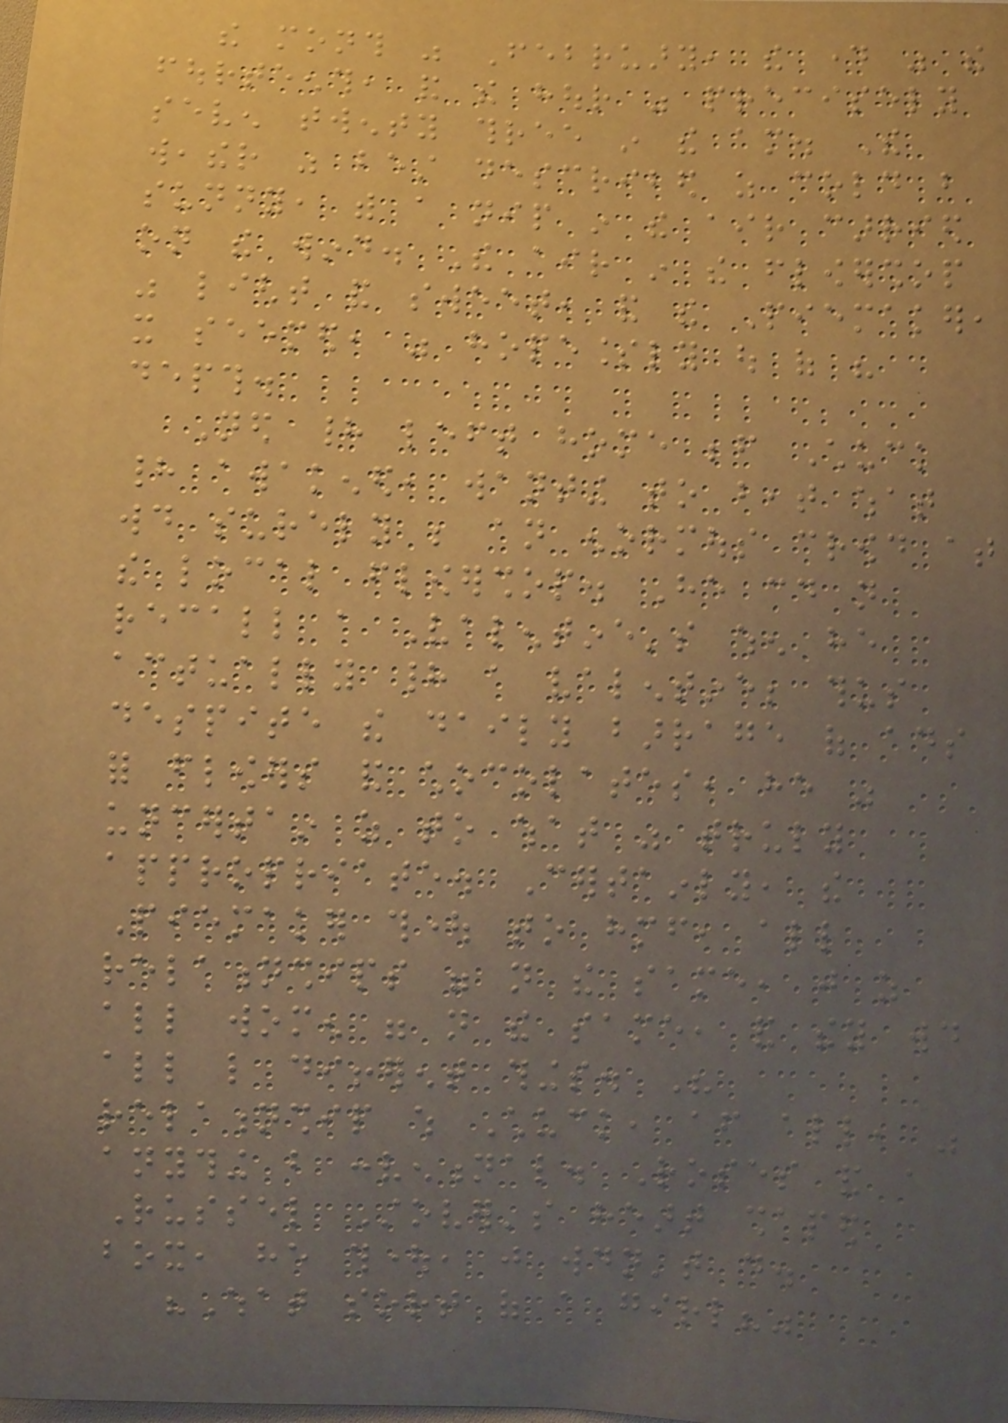the month was February, the day was the
fourteenth, and the hour was precisely
seven twenty three in the am. The
weather was best described as cold but
sunny, with a nip in the air carried
on the wind. The air in the flowershop
was light and sweet, and the Piemaker,
it seemed, was hopelessly out of his
depth.
Ned had left home before Chuck
had awakened, wanting to beat what
would surely be an enormous crowd at
the local flowershop. He could not
recall a Valentine's when he
actually had a valentine; thus
despite the daily barrage of ads
for flowers and chocolates, he was
uncertain as to what was truly
appropriate. Certainly, the
Piemaker thought to himself, all
relationships were not the same, just as
all women were not the same, and they would
all like different things. His
relationship which Chuck, after all, was
anything but conventional. Roses and a
Russel Stover's heart shaped
box, he thought, just wouldn't do.
"What sort of a girl?"
